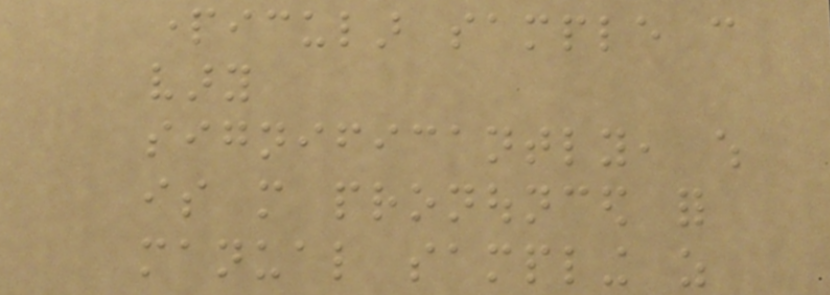particular sample can
vary
significantly, which
is more pronounced for
manual sampling as
